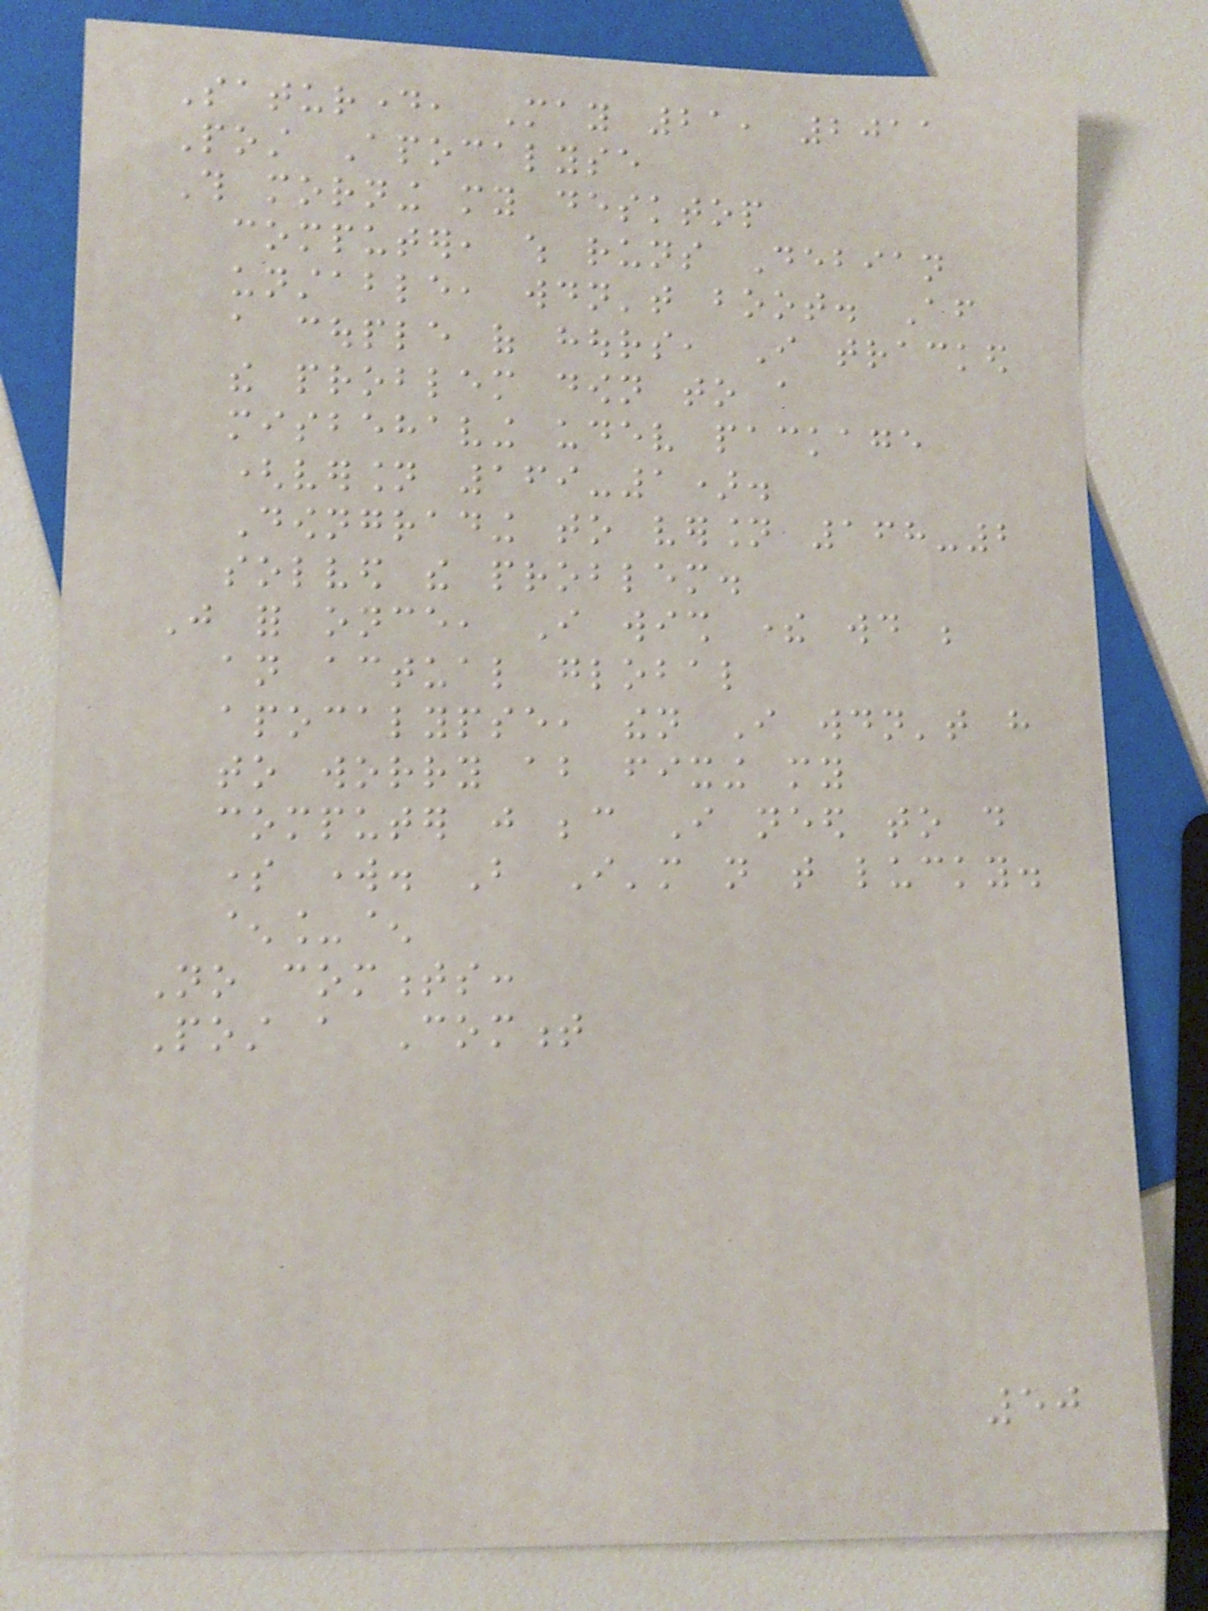Saturday, May 21, 2011
Post Apocalyse
This morning my desktop
computer, which runs Debian
unstable, wouldn't boot. After
a couple of hours, I tracked
the problem down to a
misbehaving udev package
(version 169-1).
Downgrading to version 168-2
solved the problem.
Just for once, I wish there would be
an actual global
apocalypse, then I wouldn't have
to worry about fixing my
computer just because I need to do
some work. But I'm not that lucky.
^_^
No comments:
Post a Comment
50
